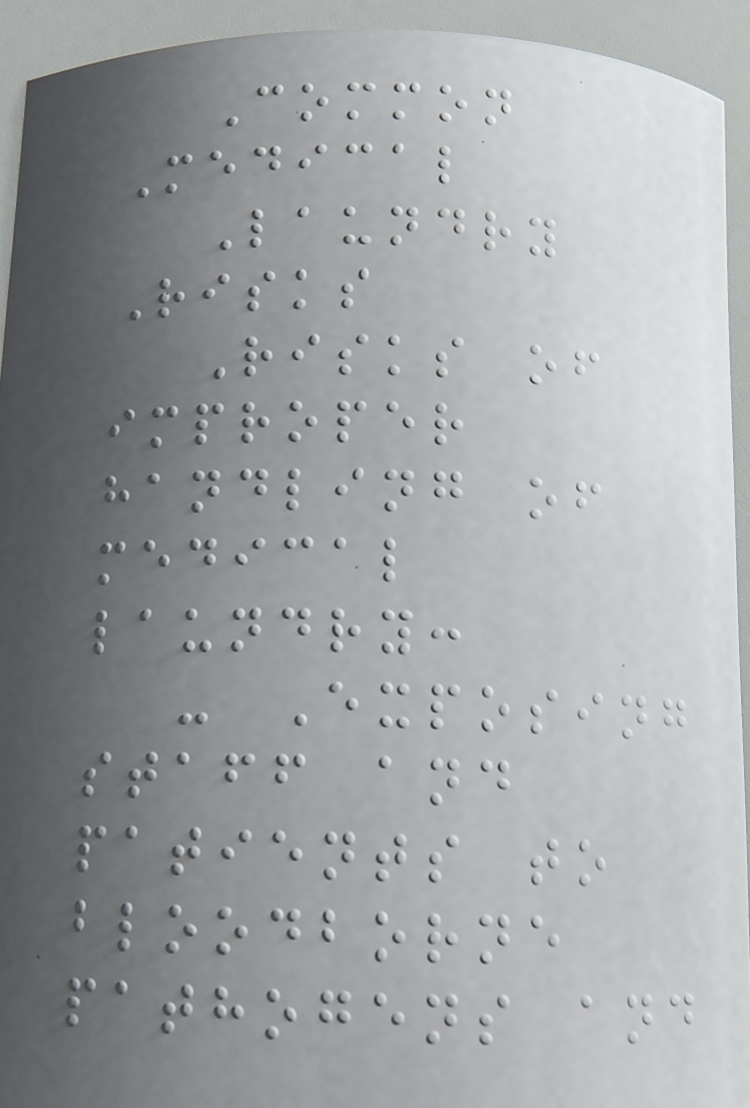Common
Medical
Laundry
Risks
Risks of
improper
handling of
medical
laundry:
- Exposing
staff and
patients to
bloodborne
pathogens and
